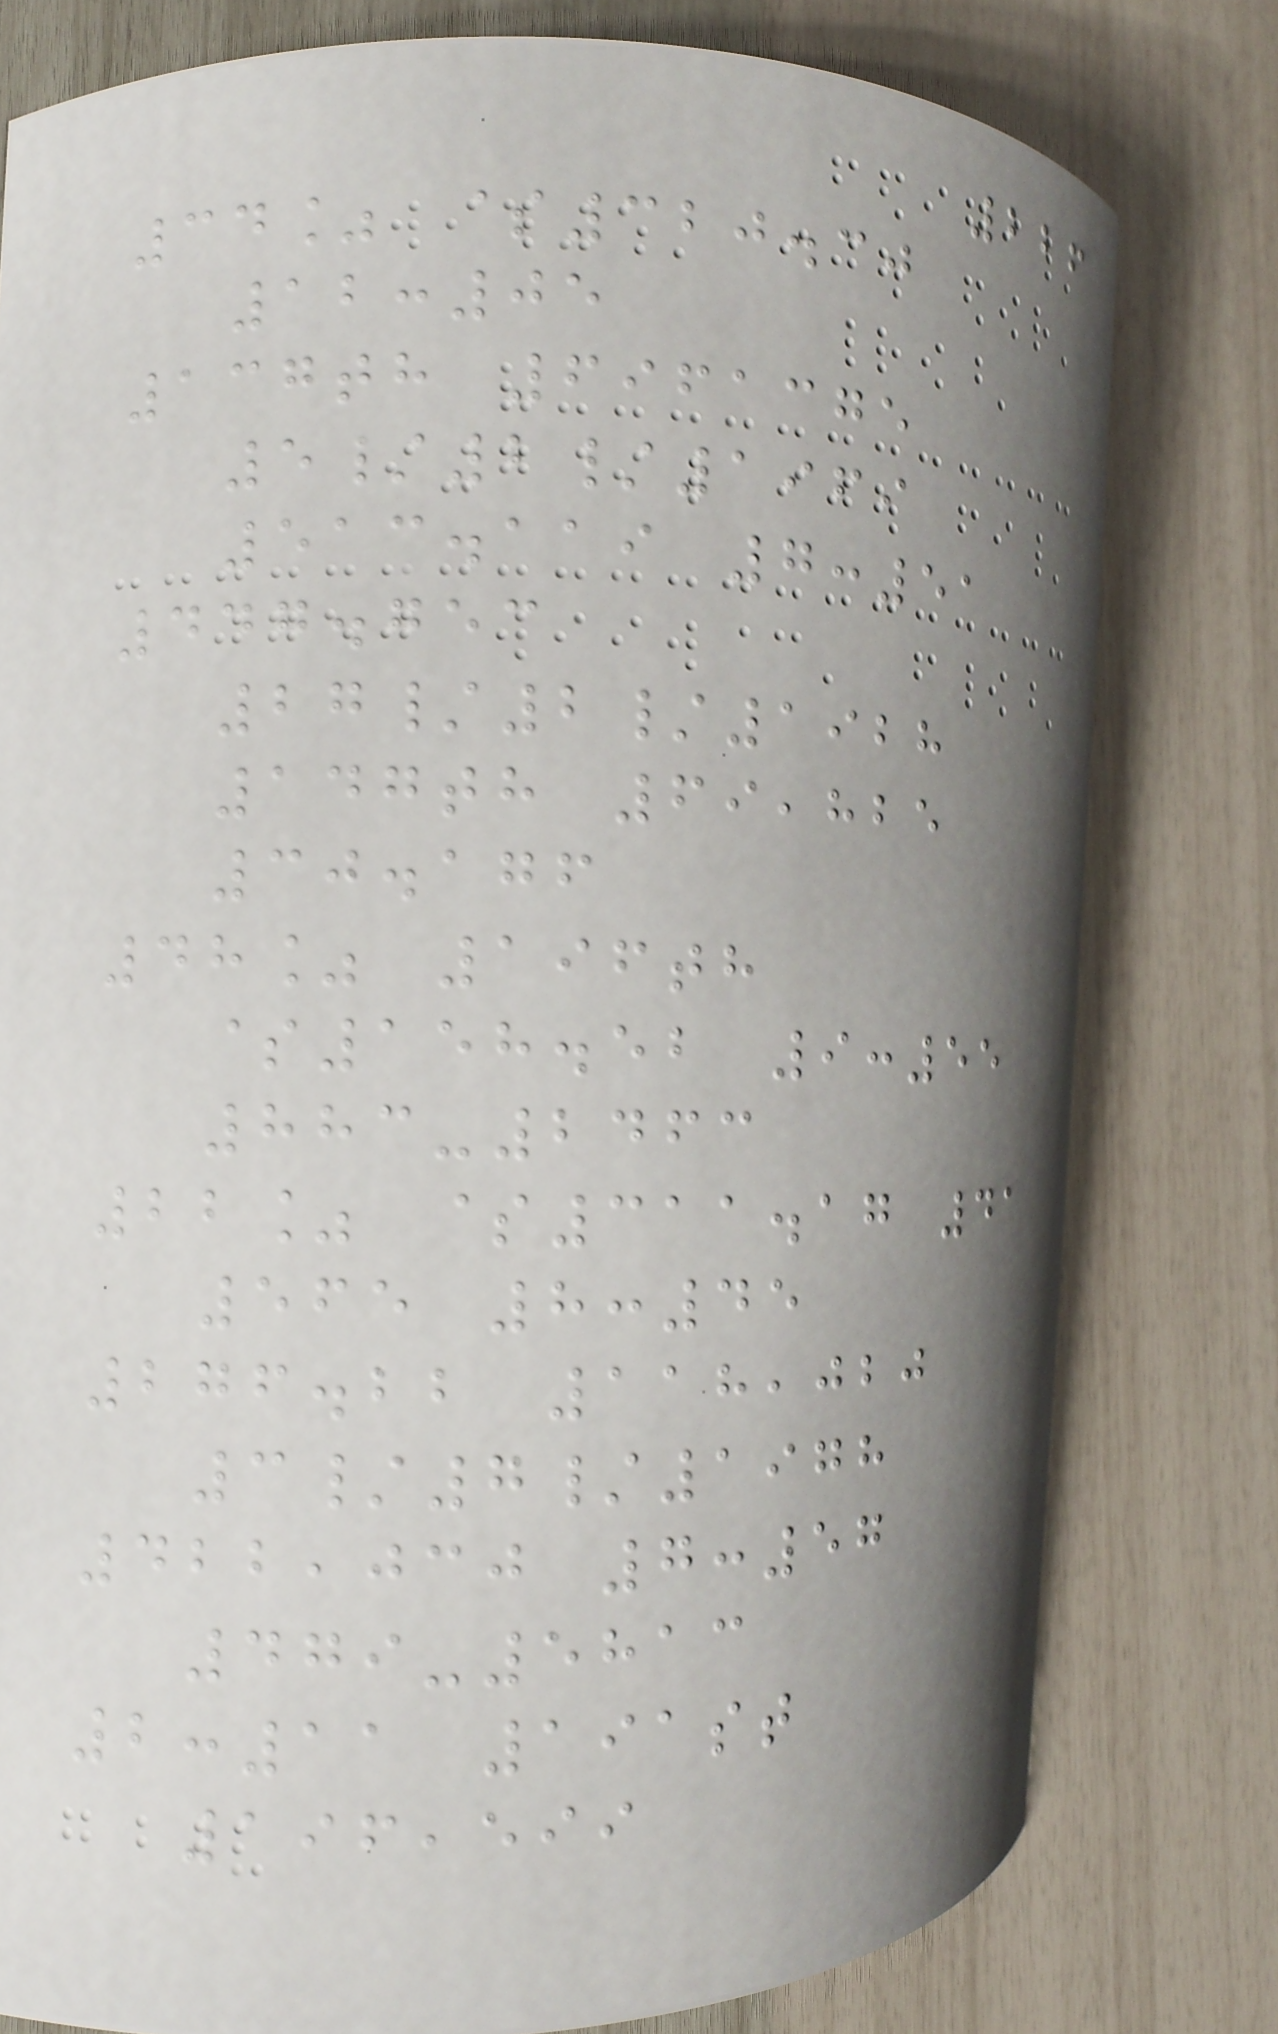226
34% $320.30
12:05
137th 6961375
5/2/1969
513.119 7:51
447.753
27/2/1928
147th 69,825
30.176
48% 196th
$158.52 9:55
883-2463
22% $311.17 41
565 8:45
276.22 118,020
3/7/1978
422,030 7:57
479-5813
2:11 191st
196,599
